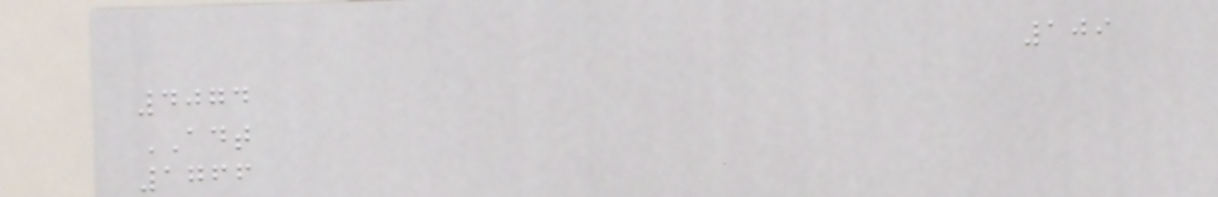109
4074
ADT
1766
